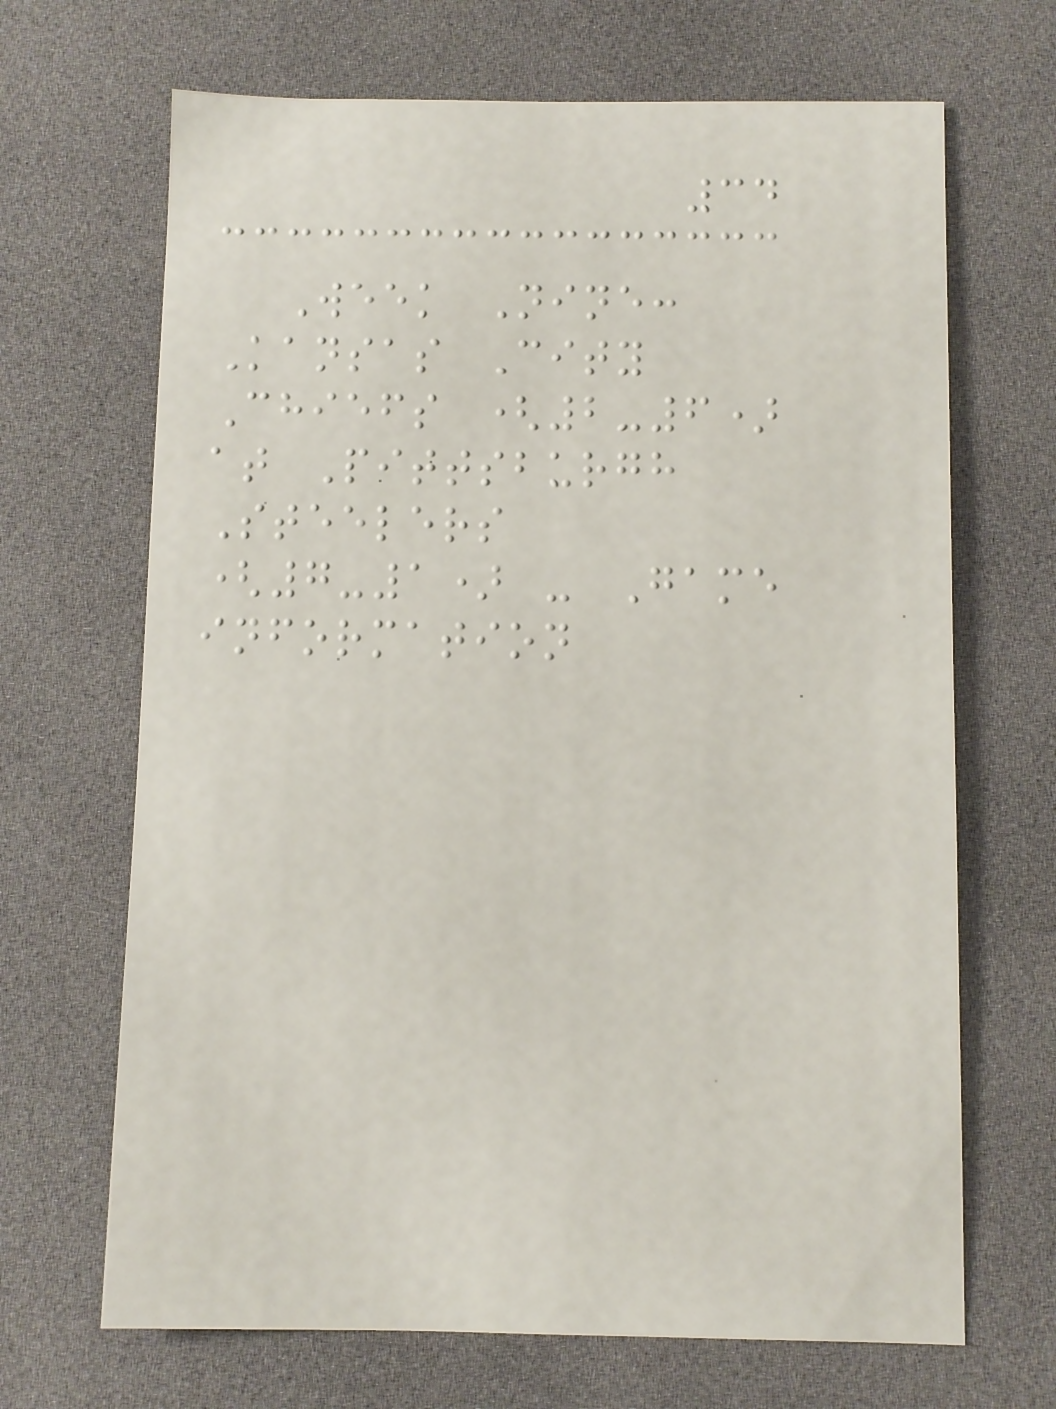34
Week Nine:
Kansas City
Chiefs (2-6)
at Pittsburgh
Steelers
(7-1) - Game
information
